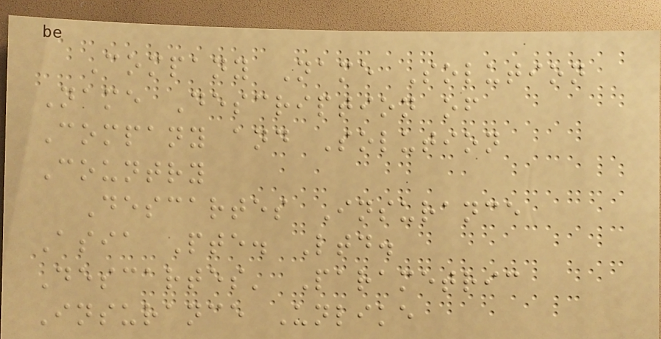Company Name Solution
Name Description of
Company and Solution
Country
Descartes Insurance
Asia Pte. Ltd.
Descartes' Parametric
Insurance Unlike
